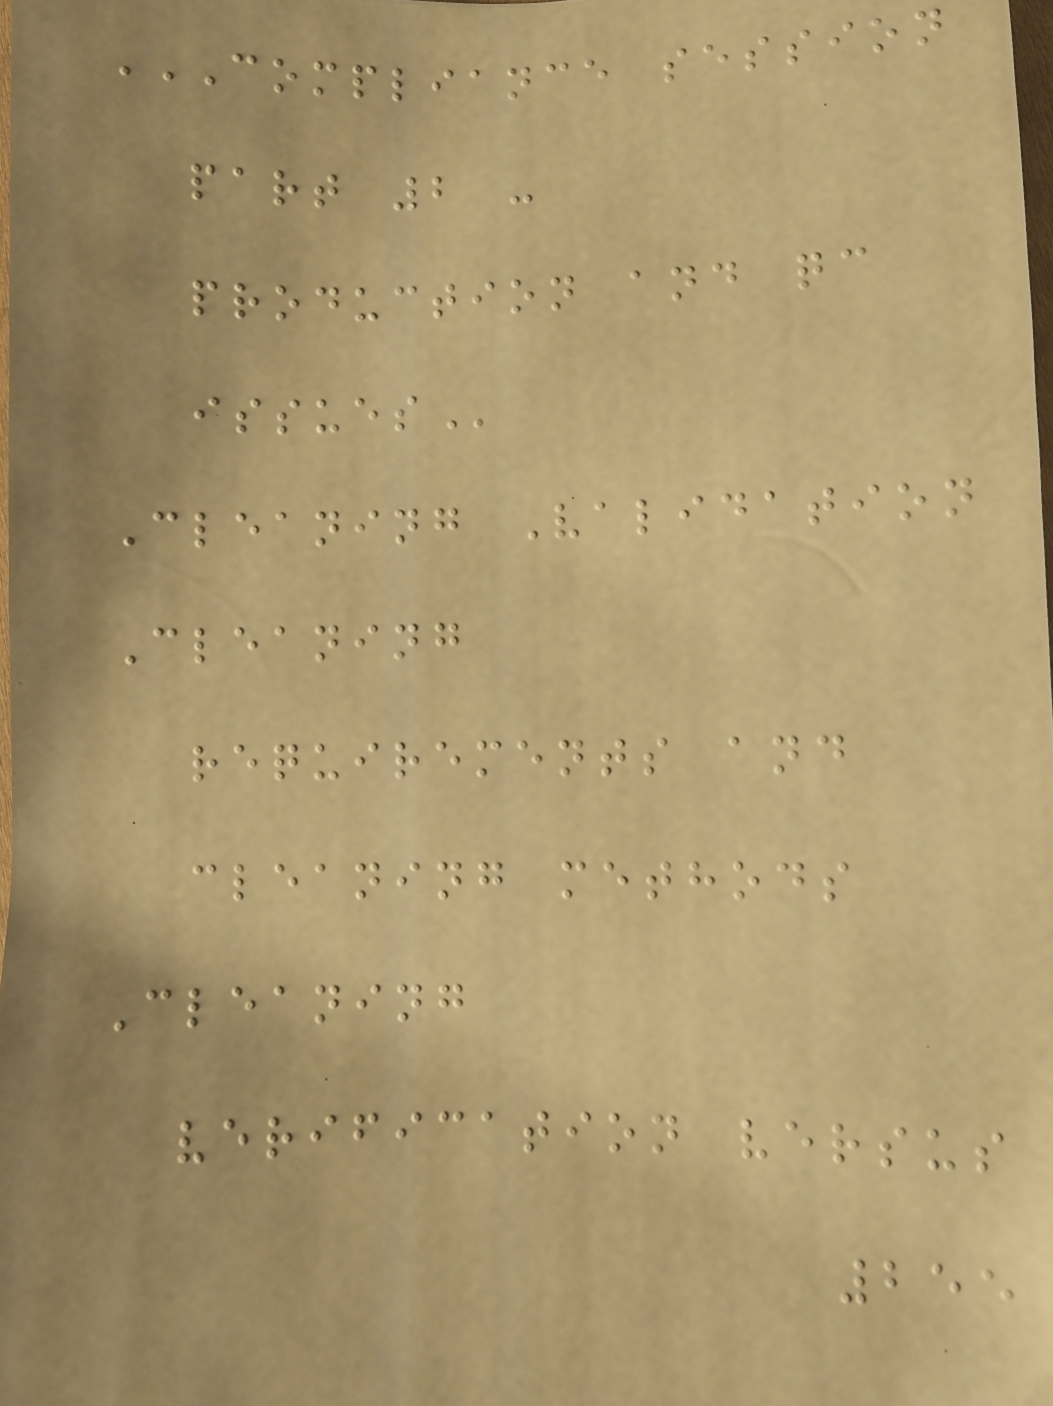COMPLIANCE SESSION
PART 2 -
PRODUCTION AND QC
ISSUES
Cleaning Validation
Cleaning
requirements and
cleaning methods
Cleaning
verification versus
255
